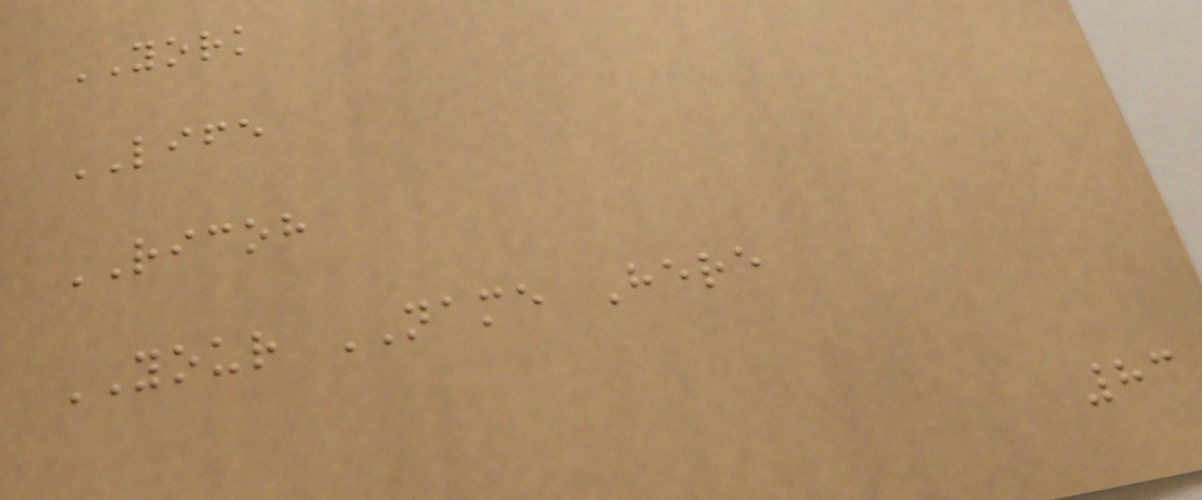YORK
LIFE
RICOH
YOUR NAME Here
83
